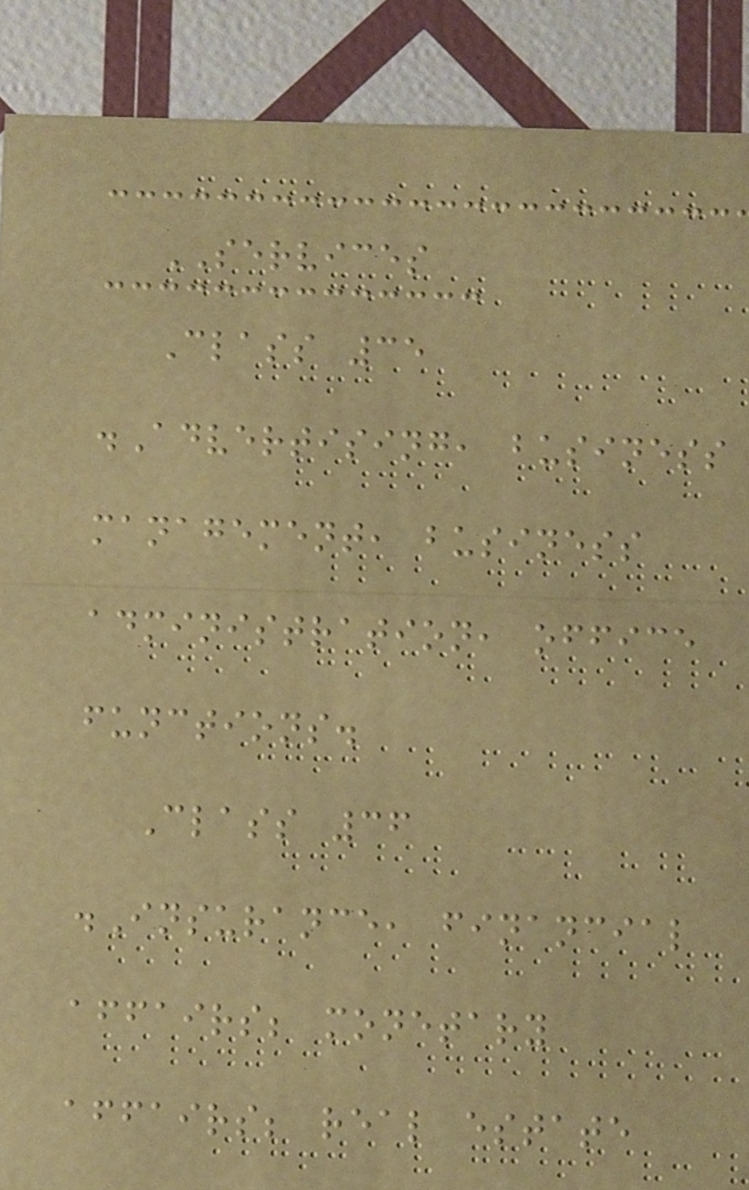SERVICES
Class 35
.Advertising, business
management, business
administration, office
functions.
Class 36
.Insurance, financial
affairs; monetary
affairs; real estate
